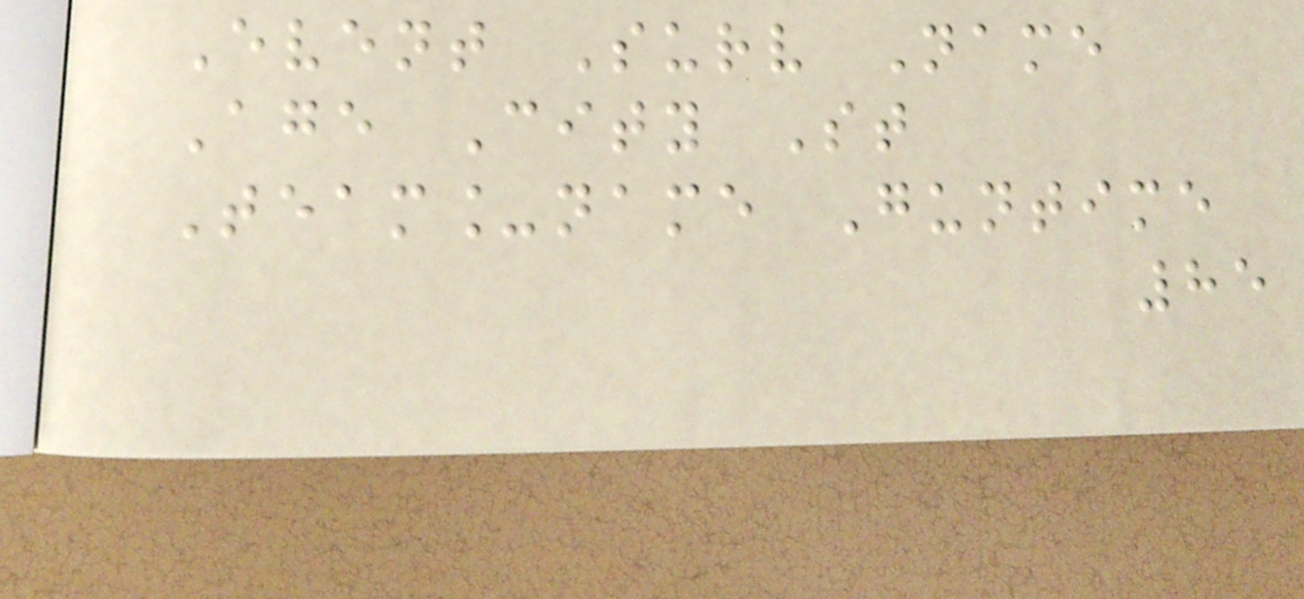Event Surv Name
Age City St
Team_name Guntime
85
